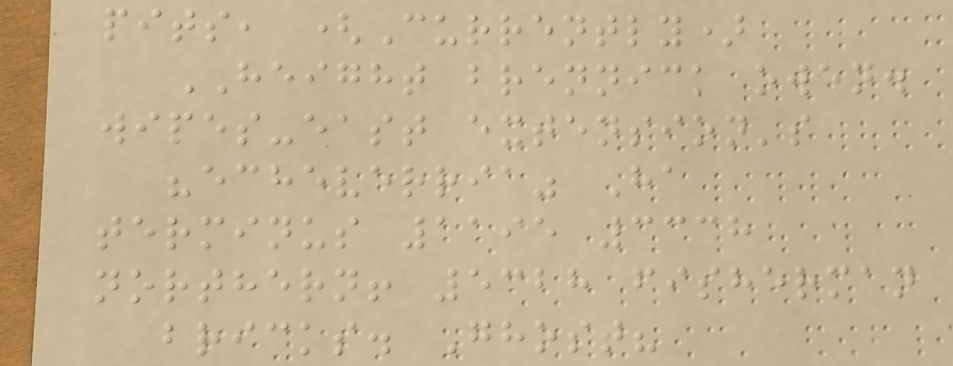pits, (Currently)
HEIGHT brennick owen.
wipes-east extension's
"echeverria" Ha
terminus 1195 3338
northern! 5328 fisherman
bricks. Ghost?
